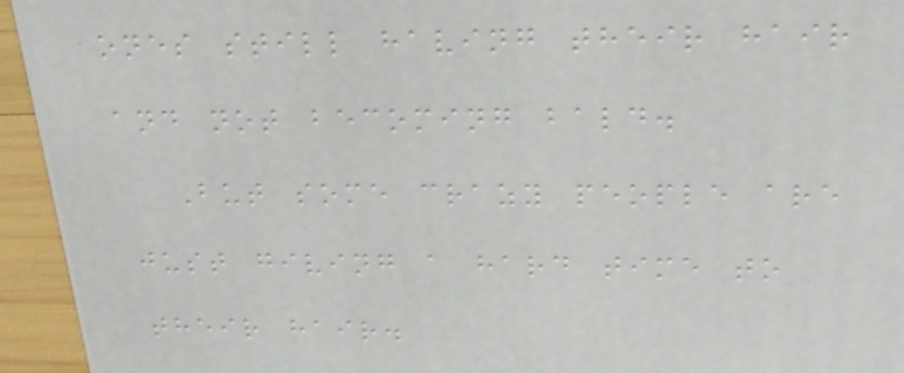ones still having their hair
and not becoming bald.
But some crazy people are
just giving a hard time to
their hair.
